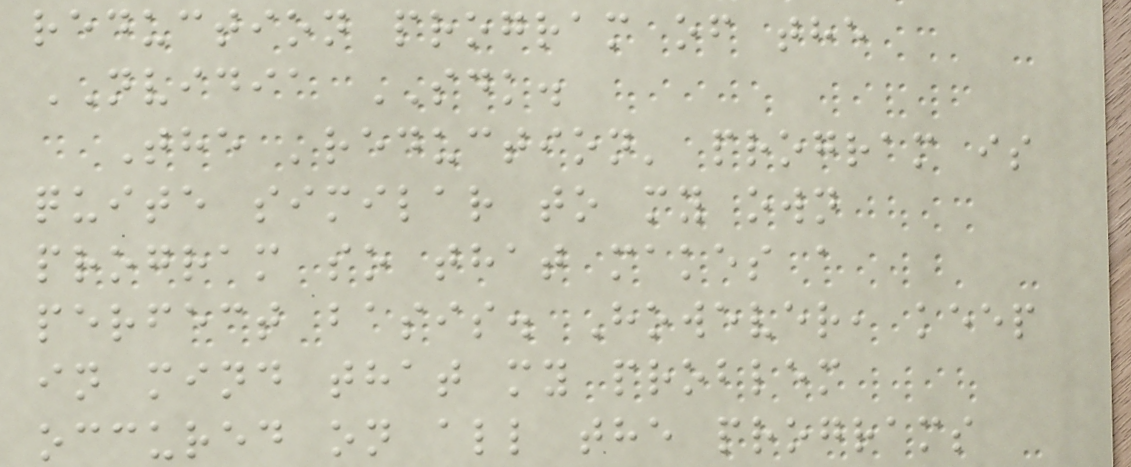reduction program of the
NVIDIA SDK.
The 'reduction' program is
quite similar to my own
program so that makes a
perfect basis. However, keep
in mind that my problem
occured on all the programs
